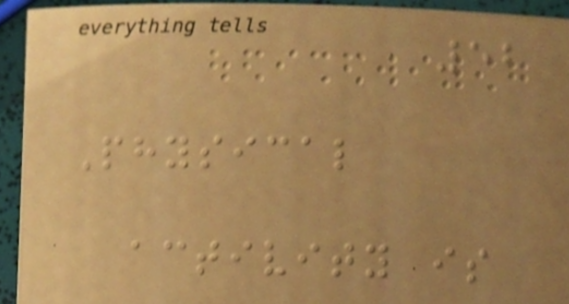52
Physical
activity is
